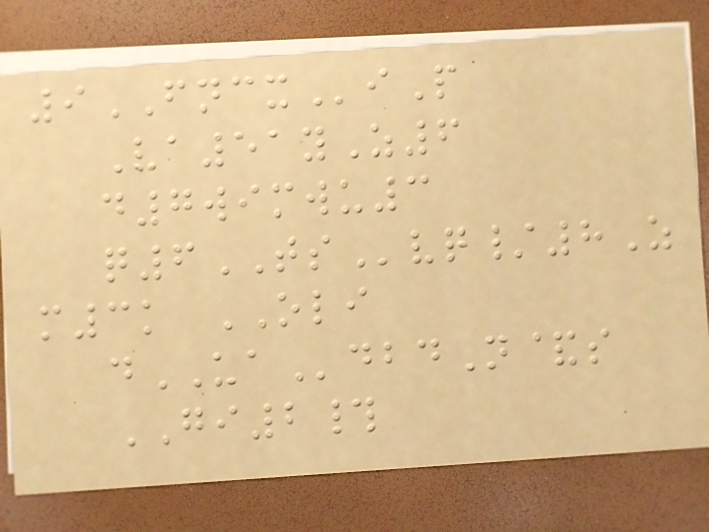9FNCXiP
Va51yZ6
d7wimwu3
q6TSvq/8Z
m3k OLI
dUAdbdN&s
GI2#
